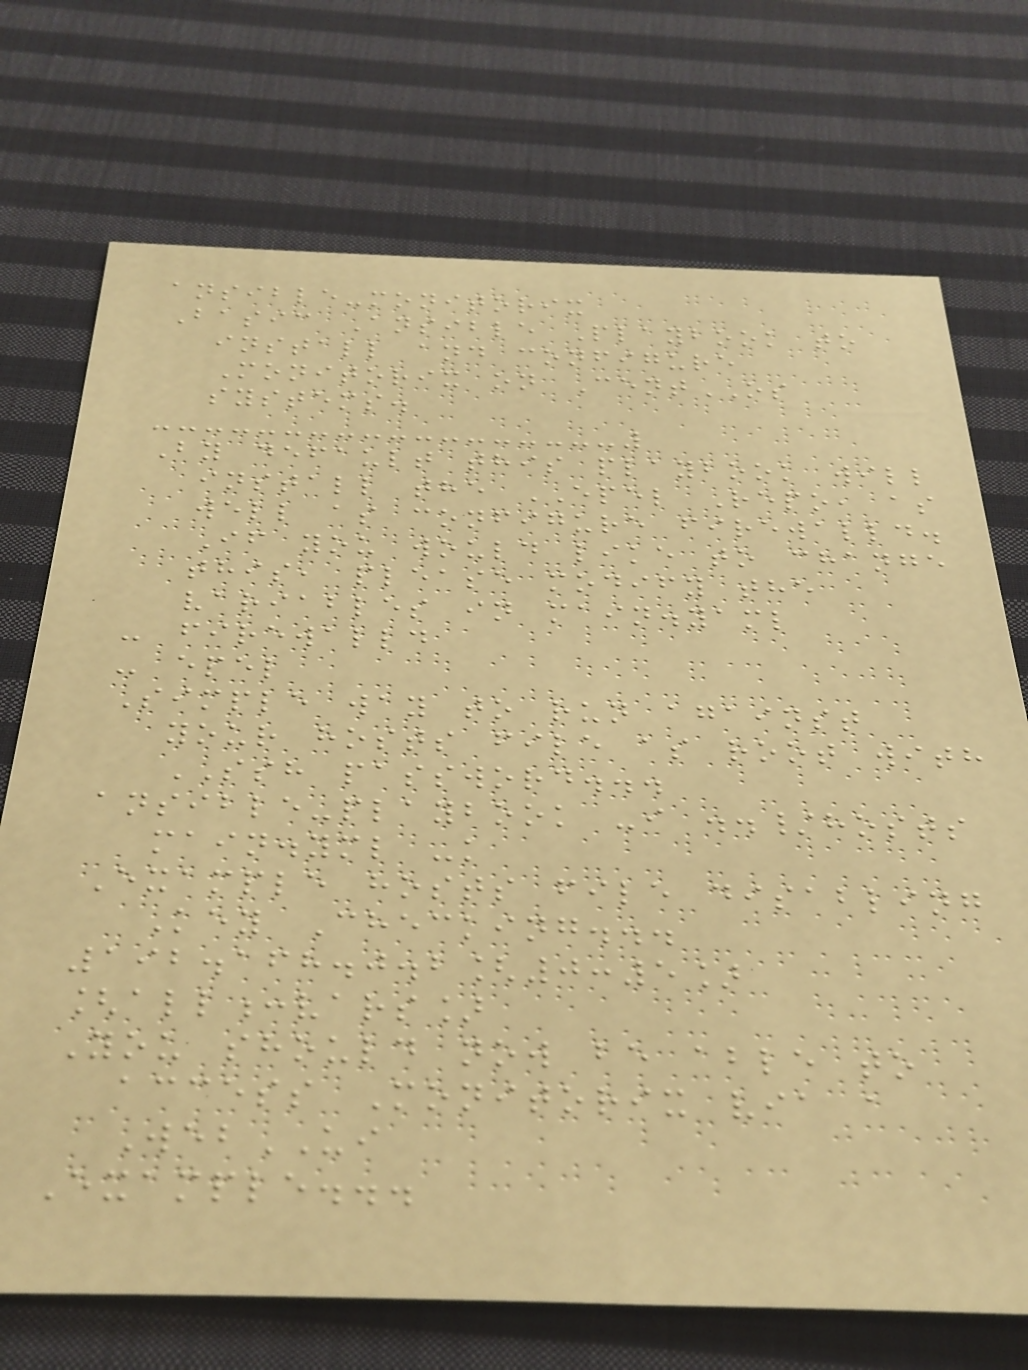ansible-monitorix
Basic Ansible Playbook to
install and configure
Monitorix on CentOS
systems.
By default this playbook will
install the EPEL Repo, as
well as configure firewalld.
If you would like to change
this, please modify the
variables in main.yaml
- firewalld
- epel
Simple way to run against
your hosts file as root with
SSH password...
ansible-playbook -i ../hosts
main.yml -k
Example hosts file disabling
Key Checking...
192.168.0.2[0:5]
[all:vars]
You should now be able to
access Monitorix via a
WebUI
Example...
